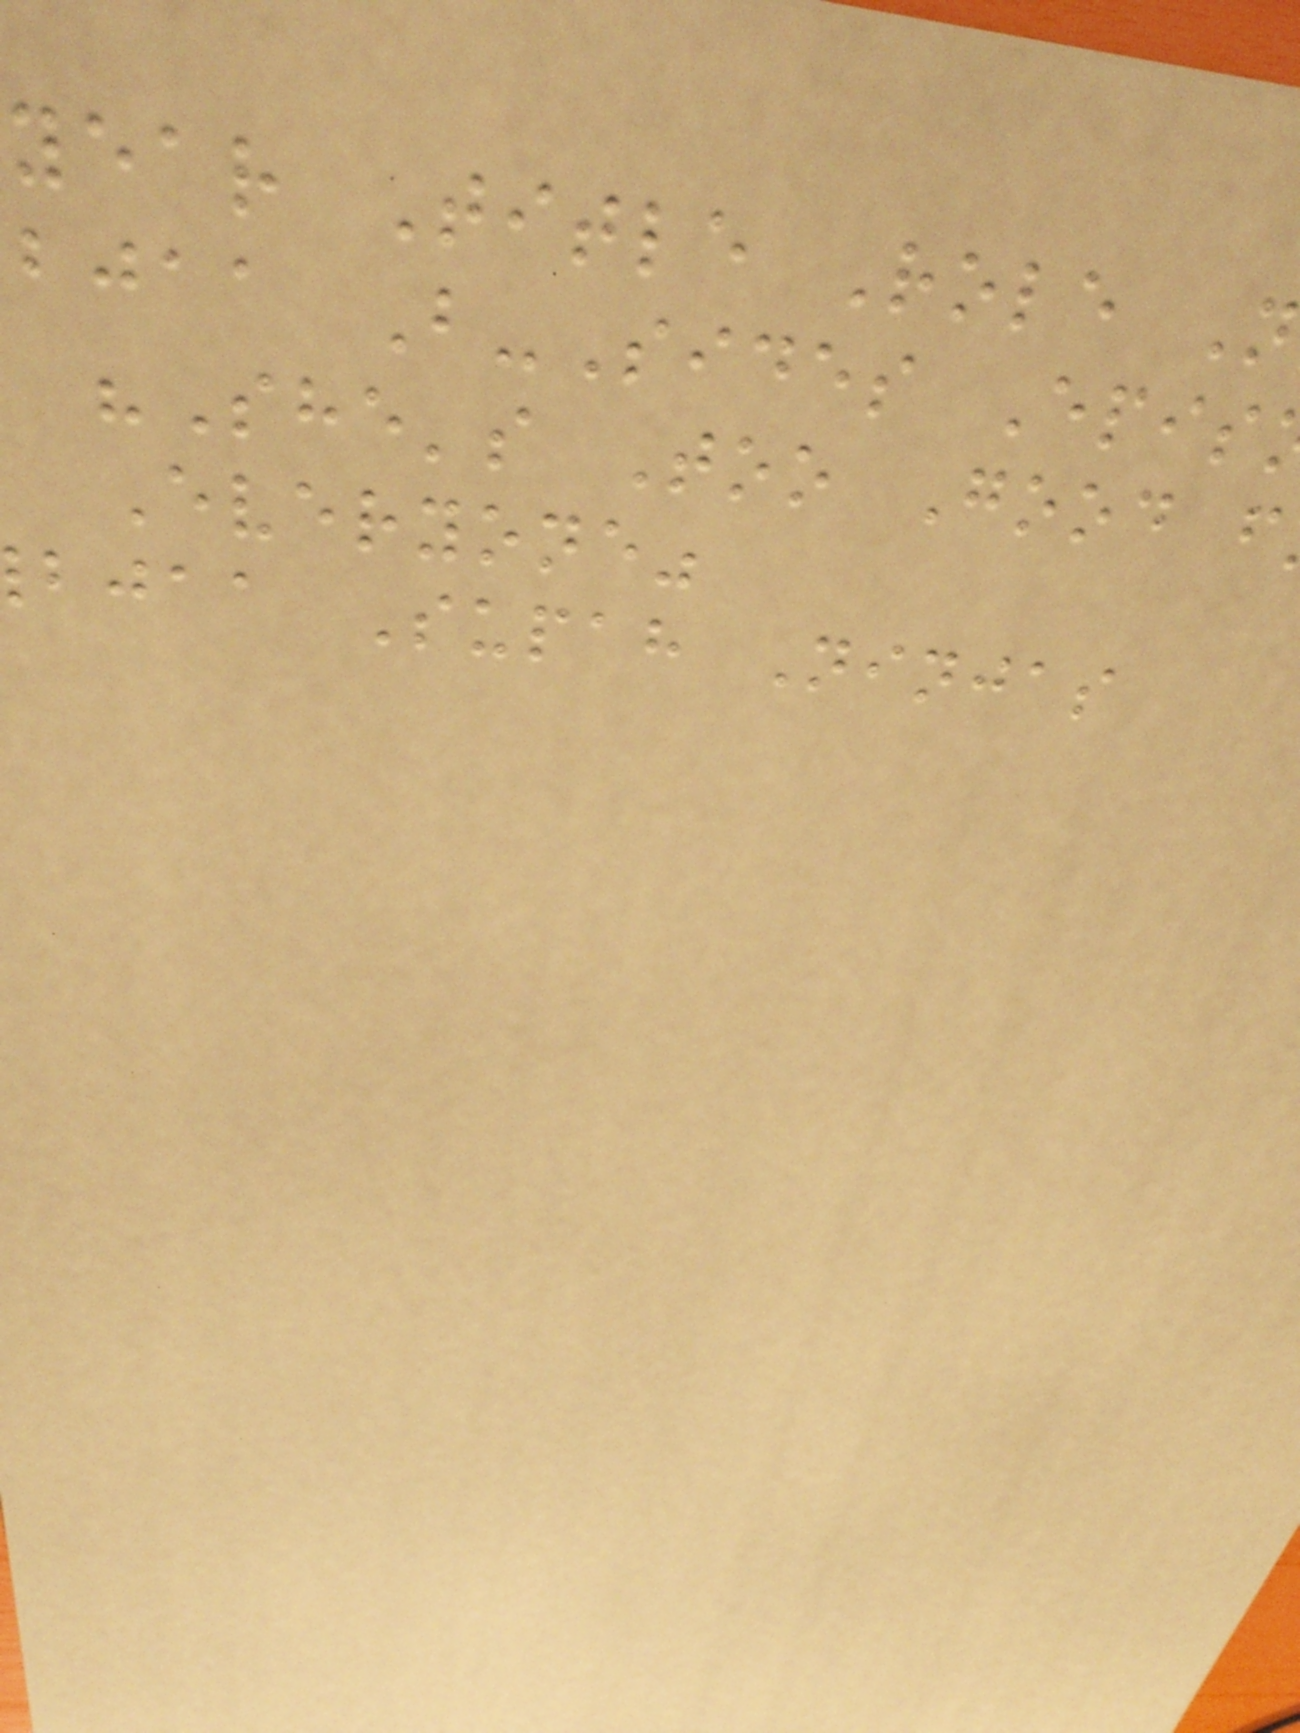year Title Role N
bjaa B-Sides Epis
"She's Too Good f
Everyone"
bjaa Supah Ninjas
